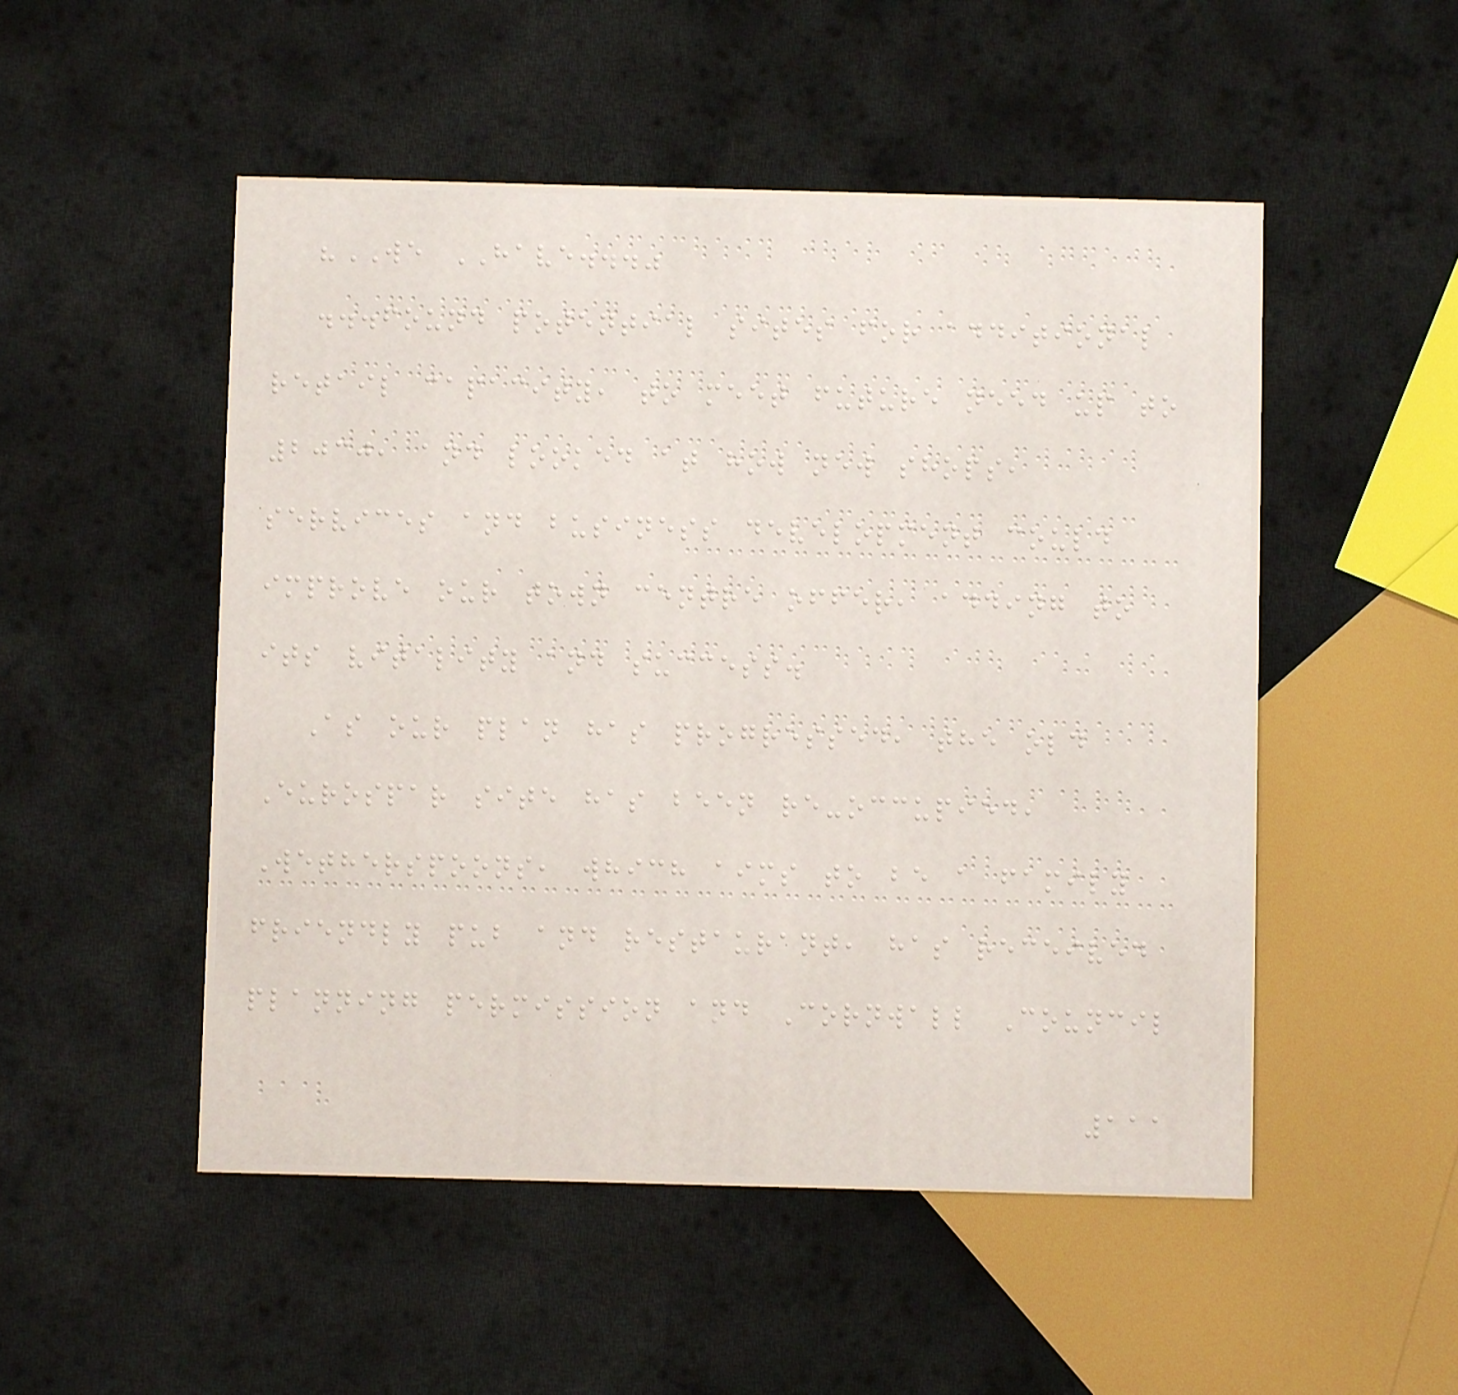"WE HAVE..."
...found potential sites for additional
retail capacity, to meet future need up to
2030, and looked at how new shops,
services and business development could
improve our town centre offer, adding to
its vitality and success.
As our plan has progressed, the old
Eurospar site has been re-occupied,
Wetherspoons, which aims to be a family
friendly pub and restaurant, has received
planning permission and Cornwall Council
111
